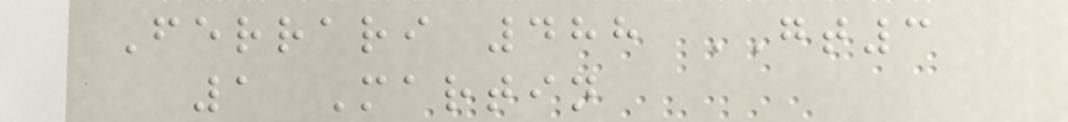Ferrari 488 GT3
1 Martin
